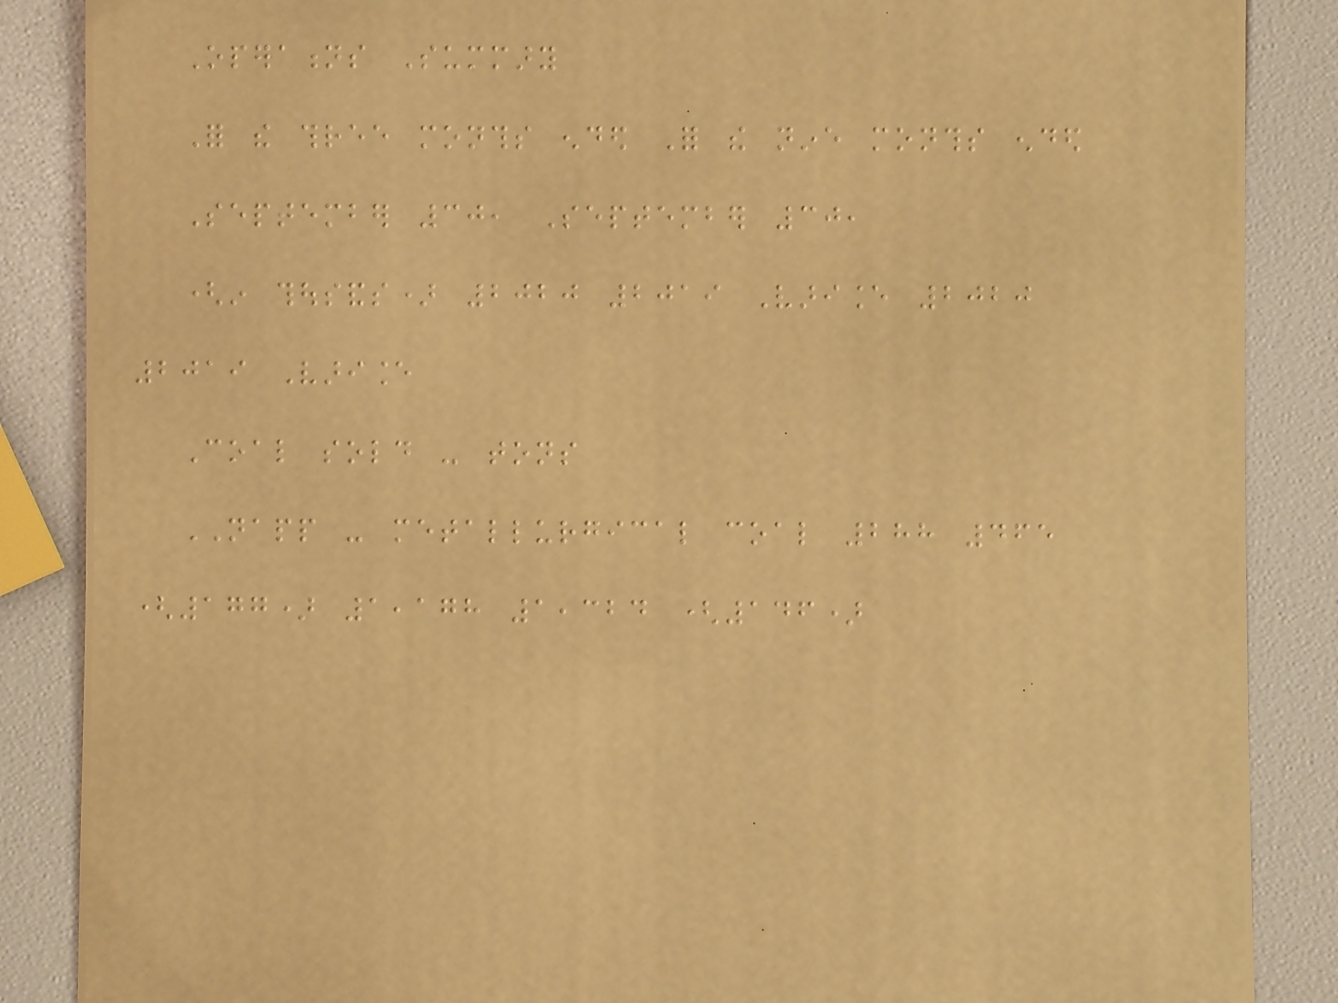Operations Summary
For the three months ended For the nine months ended
September 30, September 30,
(in thousands) 2020 2019 Variance 2020
2019 Variance
Coal sold - tons
NAPP - metallurgical coal 288 465
(177) 1,178 1,324 (146)
